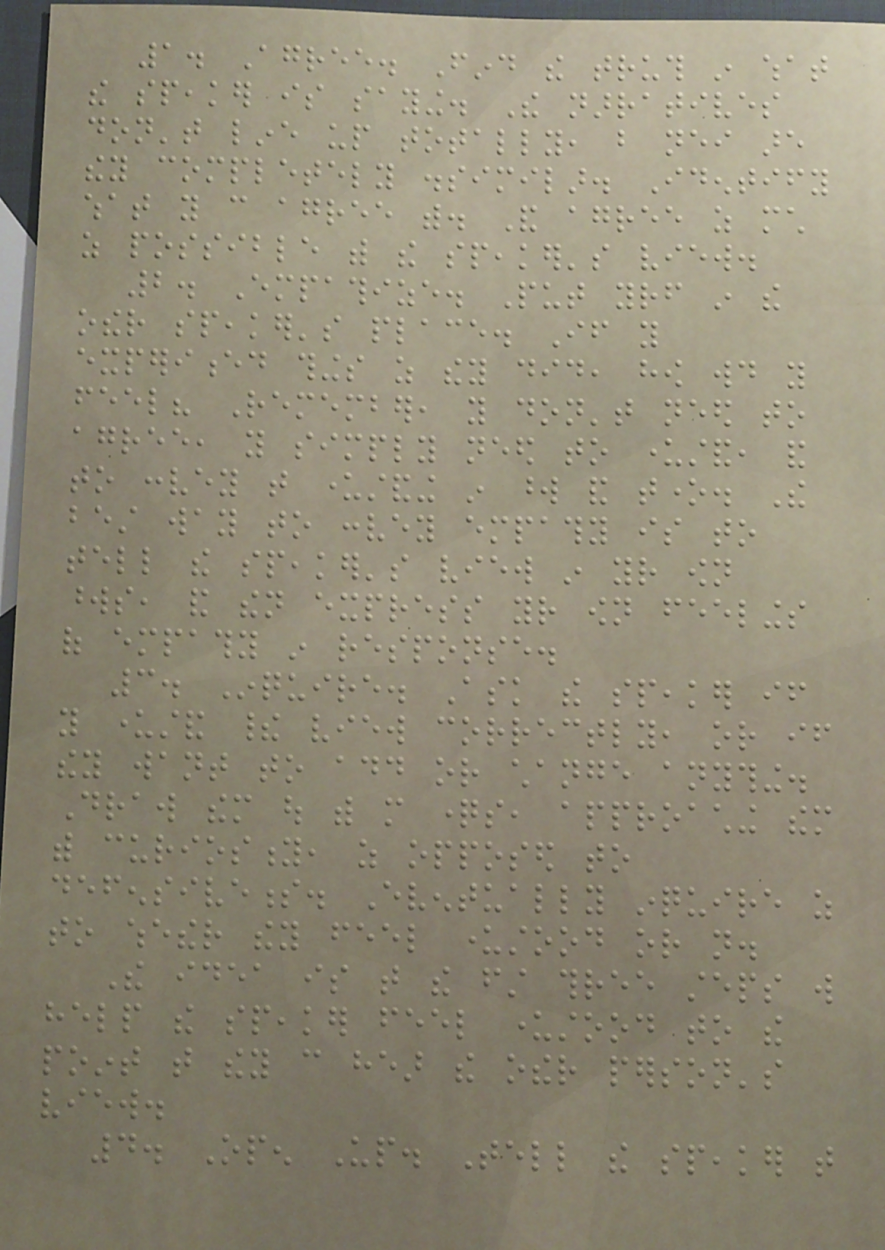1. Agree. Find the truth in what
the speaker is saying. The narratives
don't line up totally, but neither are
they completely dissimilar. Identify
what you can agree with. And agree as much
as possible with the speaker's view.
2. Empathize. Put yourself in the
other speaker's place. If you
experienced things as they did, how would you
feel? Remember, you don't need to
agree, you simply need to understand, and
to convey that understanding in word and tone. The
best way to convey empathy is to
tell the speaker's view in your own
words, and then express your own feelings
of empathy in response.
3. Inquire. Ask the speaker if
you understand their view correctly, or if
they want to add or change anything.
Draw them out with more questions, approaching them
with curiosity, as opposed to
defensiveness. Eventually inquire as
to whether they feel understood or not.
The idea is that the first three steps will
help the speaker feel understood to the
point that they can hear the other person's
view.
4. Open Up. Tell the speaker that
